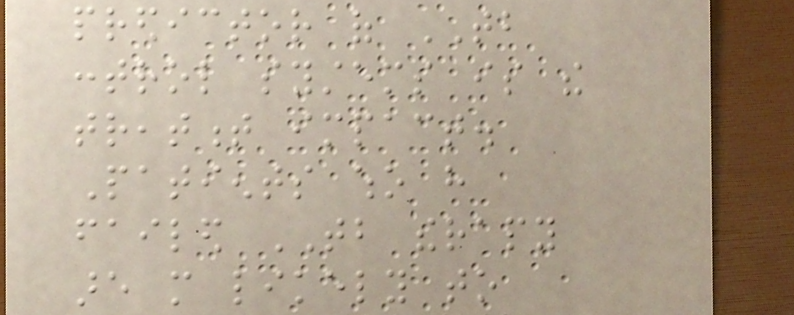predictor of TB
control systems is the
treatment impact.
Patients who have
failed TB therapy
are more likely to
